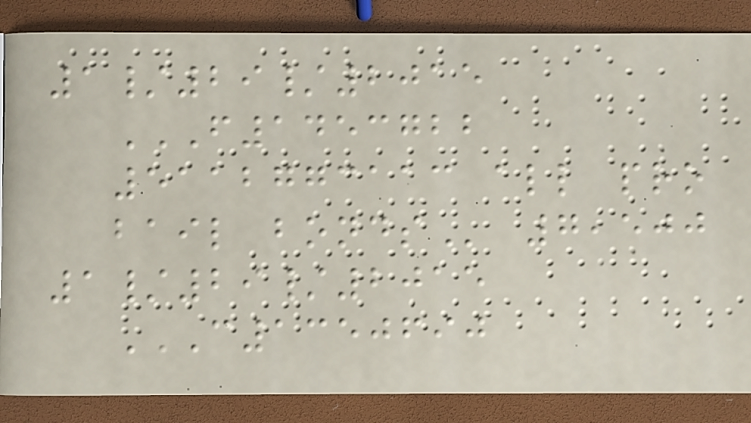1/29/2015
F1453722
5112773113 ALL PRO
BAIL BONDS 7,500
1/29/2015
C1350690
